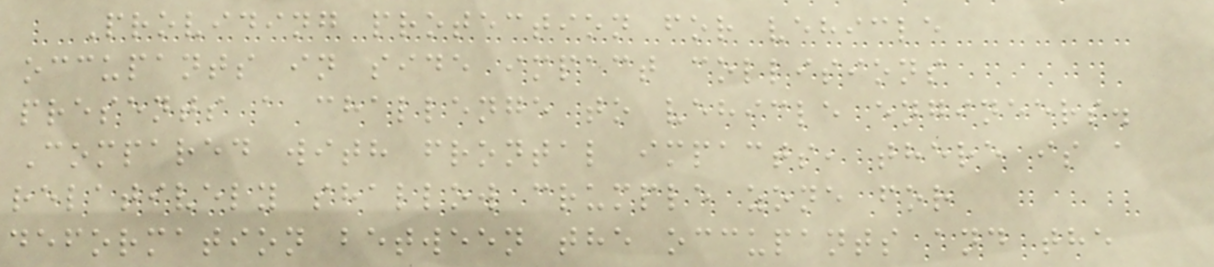Providing protection for vehicle
occupants in side impact collisions
presents a challenge to vehicle engineers.
Compared with frontal impacts, there is a
relatively shallow crumple zone for
deformation between the occupants and the
